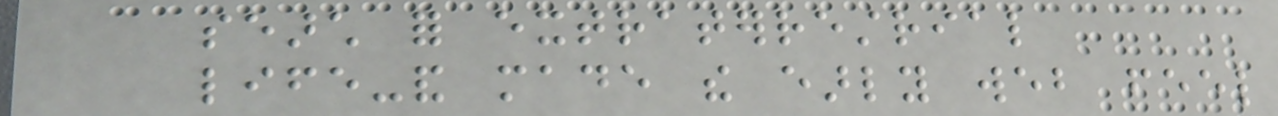search for extraterrestrial
life-and made the early web feel
